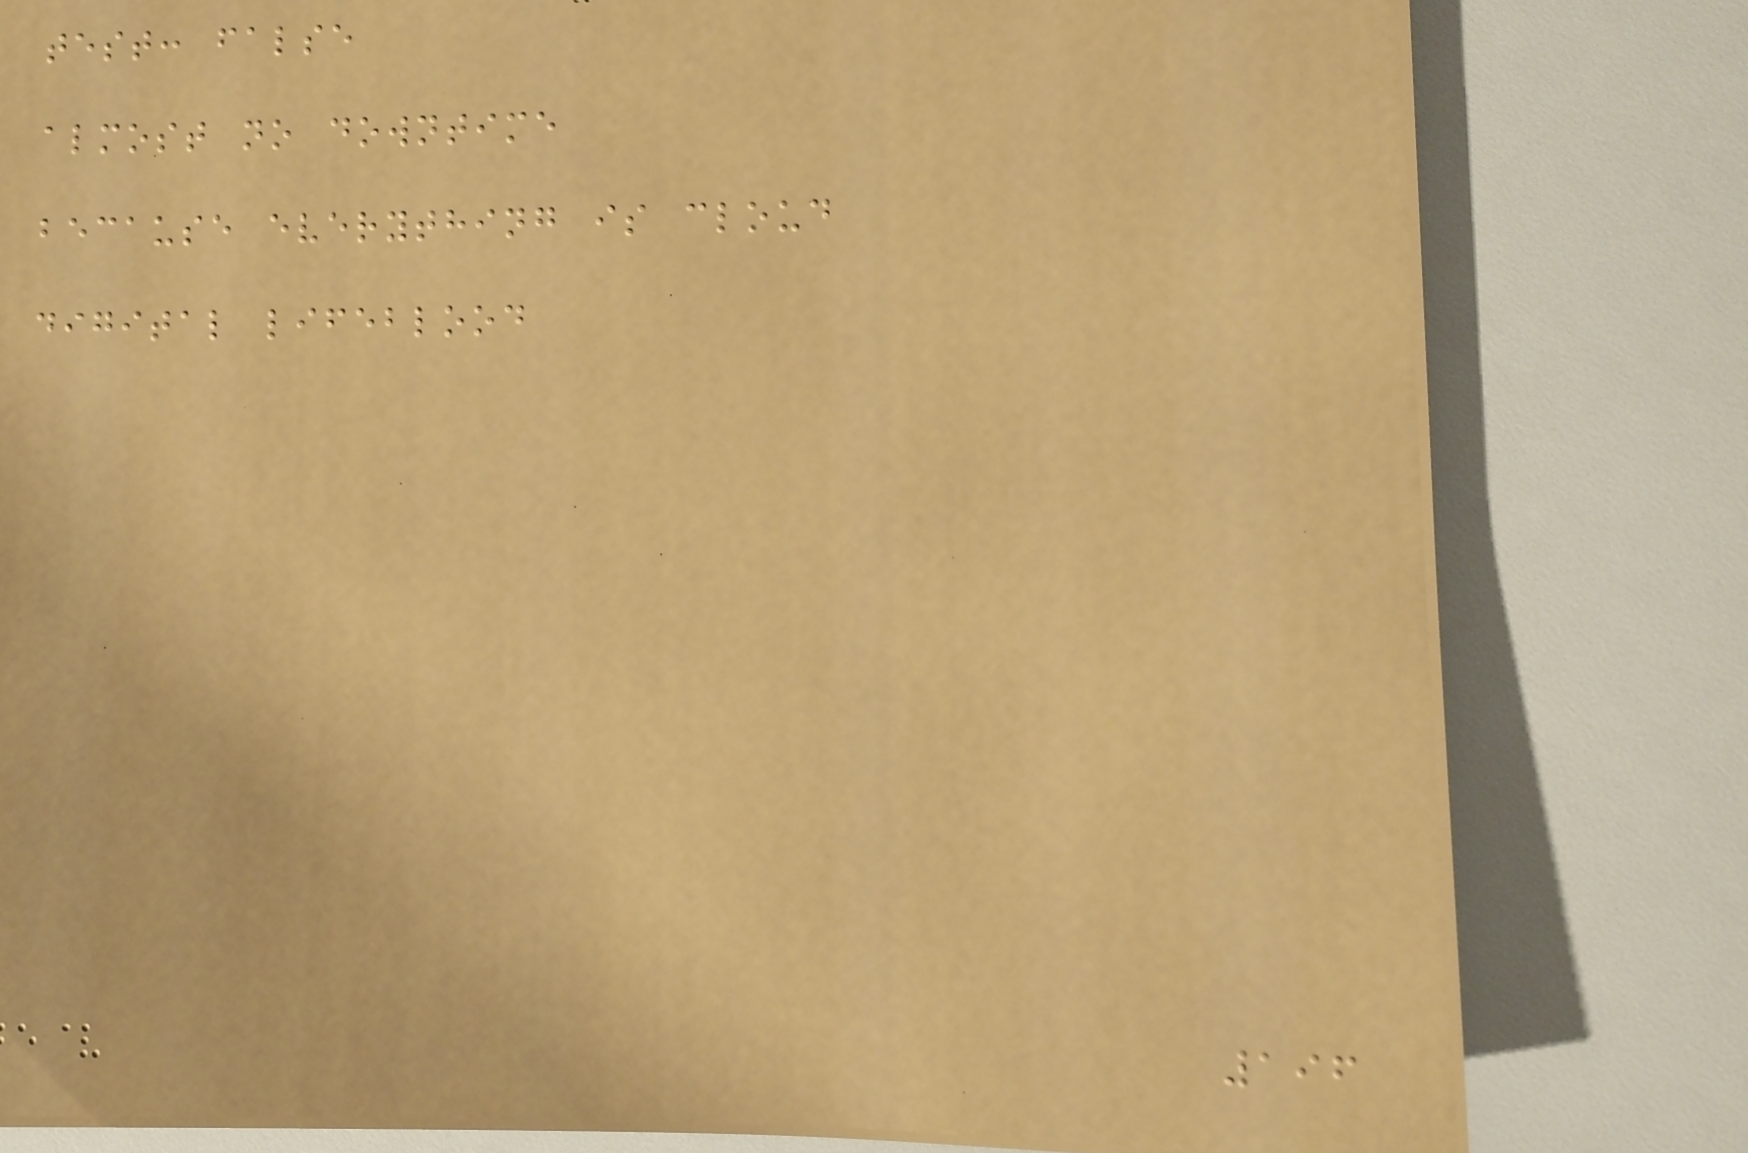test: false
almost no downtime
because everything is cloud
digital lifeblood
196
